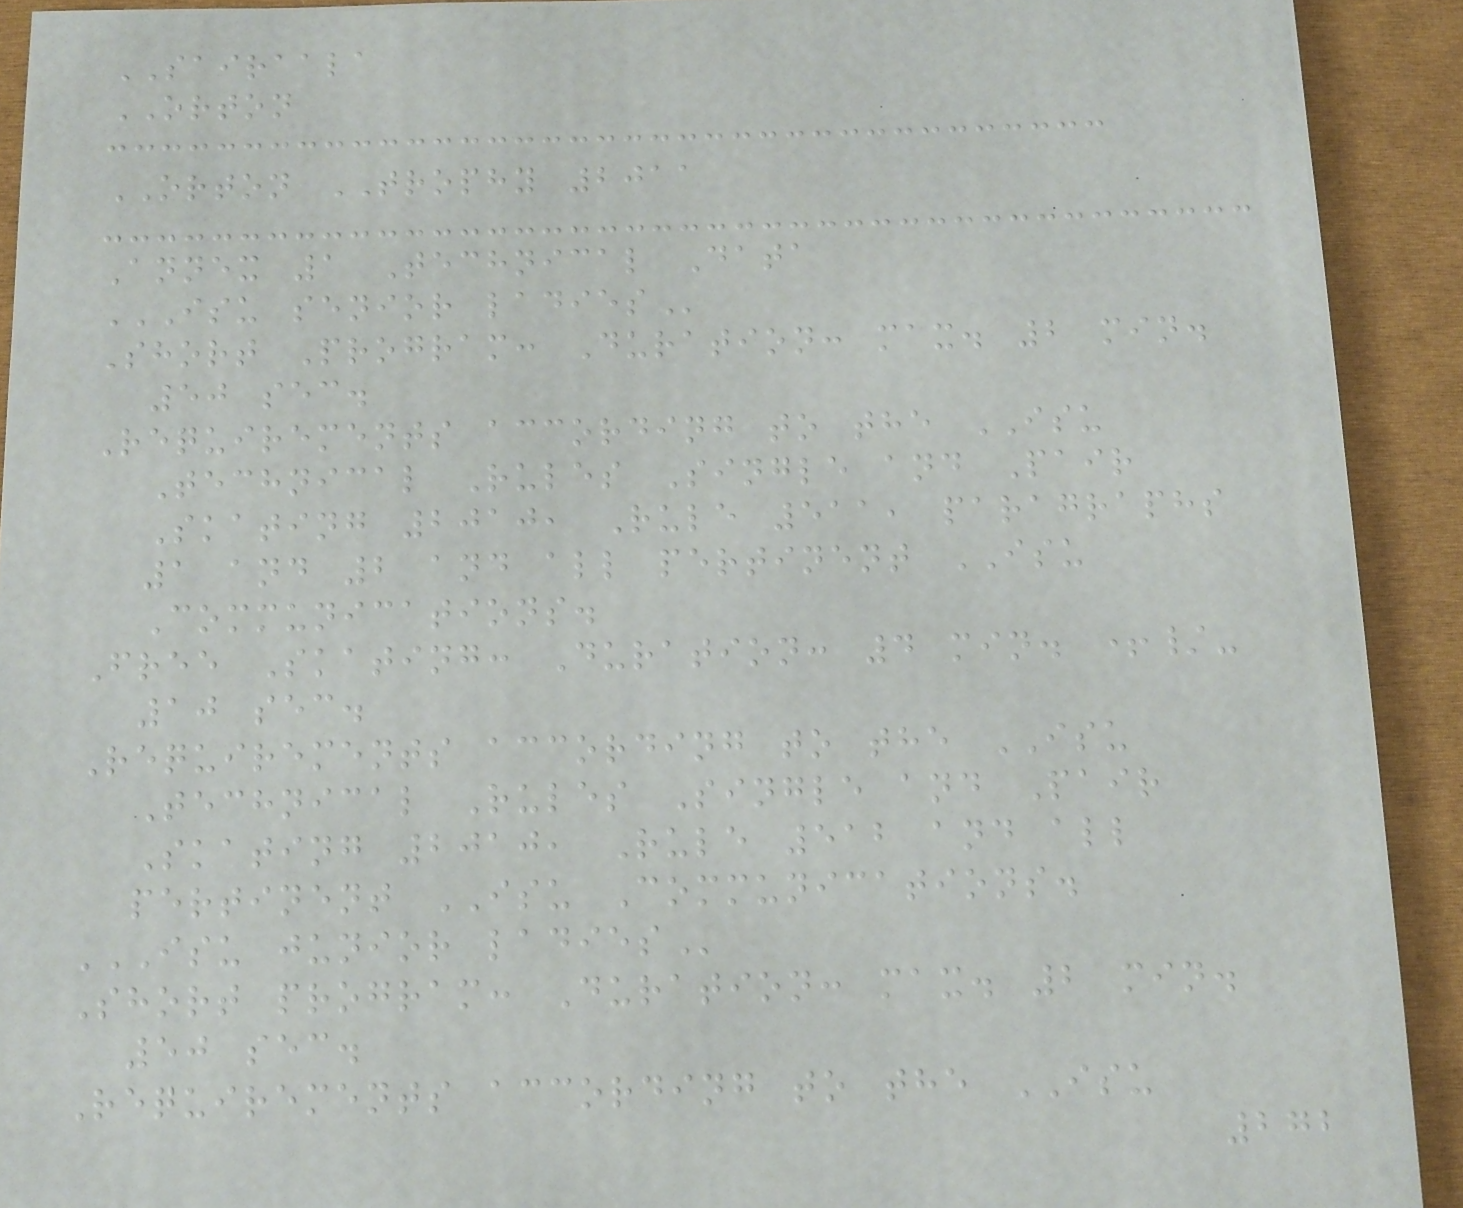SAIRAALA
ORTON
ORTON TROPHY 2011
Annex 1 Technical Data
ISU SENIOR LADIES
Short Program: Duration: max. 2 min.
50 sec.
Requirements according to the ISU
Technical Rules Single and Pair
Skating 2010, Rule 511, paragraphs
1 and 2 and all pertinent ISU
Communications.
Free Skating: Duration: 4 min. +/-
10 sec.
Requirements according to the ISU
Technical Rules Single and Pair
Skating 2010, Rule 512 and all
pertinent ISU Communications.
ISU JUNIOR LADIES
Short program: Duration: max. 2 min.
50 sec.
Requirements according to the ISU
272
